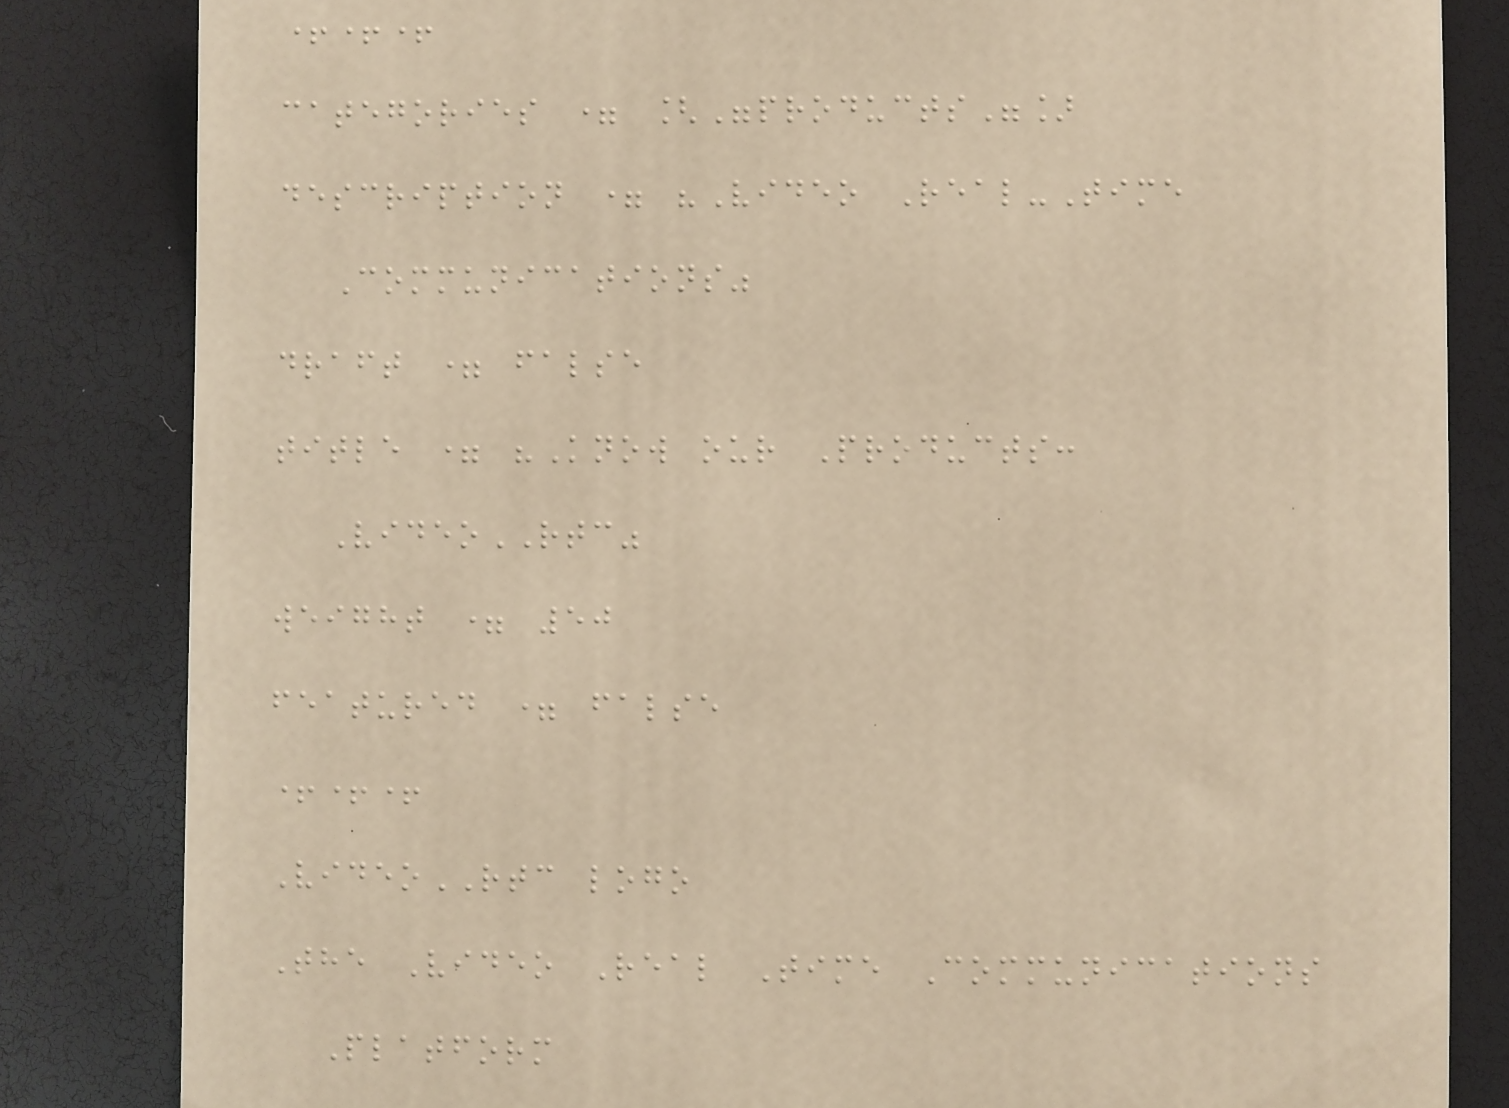+++
categories = ["products"]
description = "Video Real-Time
Communications"
draft = false
title = "Know our Products:
VideoRTC"
weight = 50
featured = false
+++
VideoRTC logo
The Video Real Time Communications
Platform
